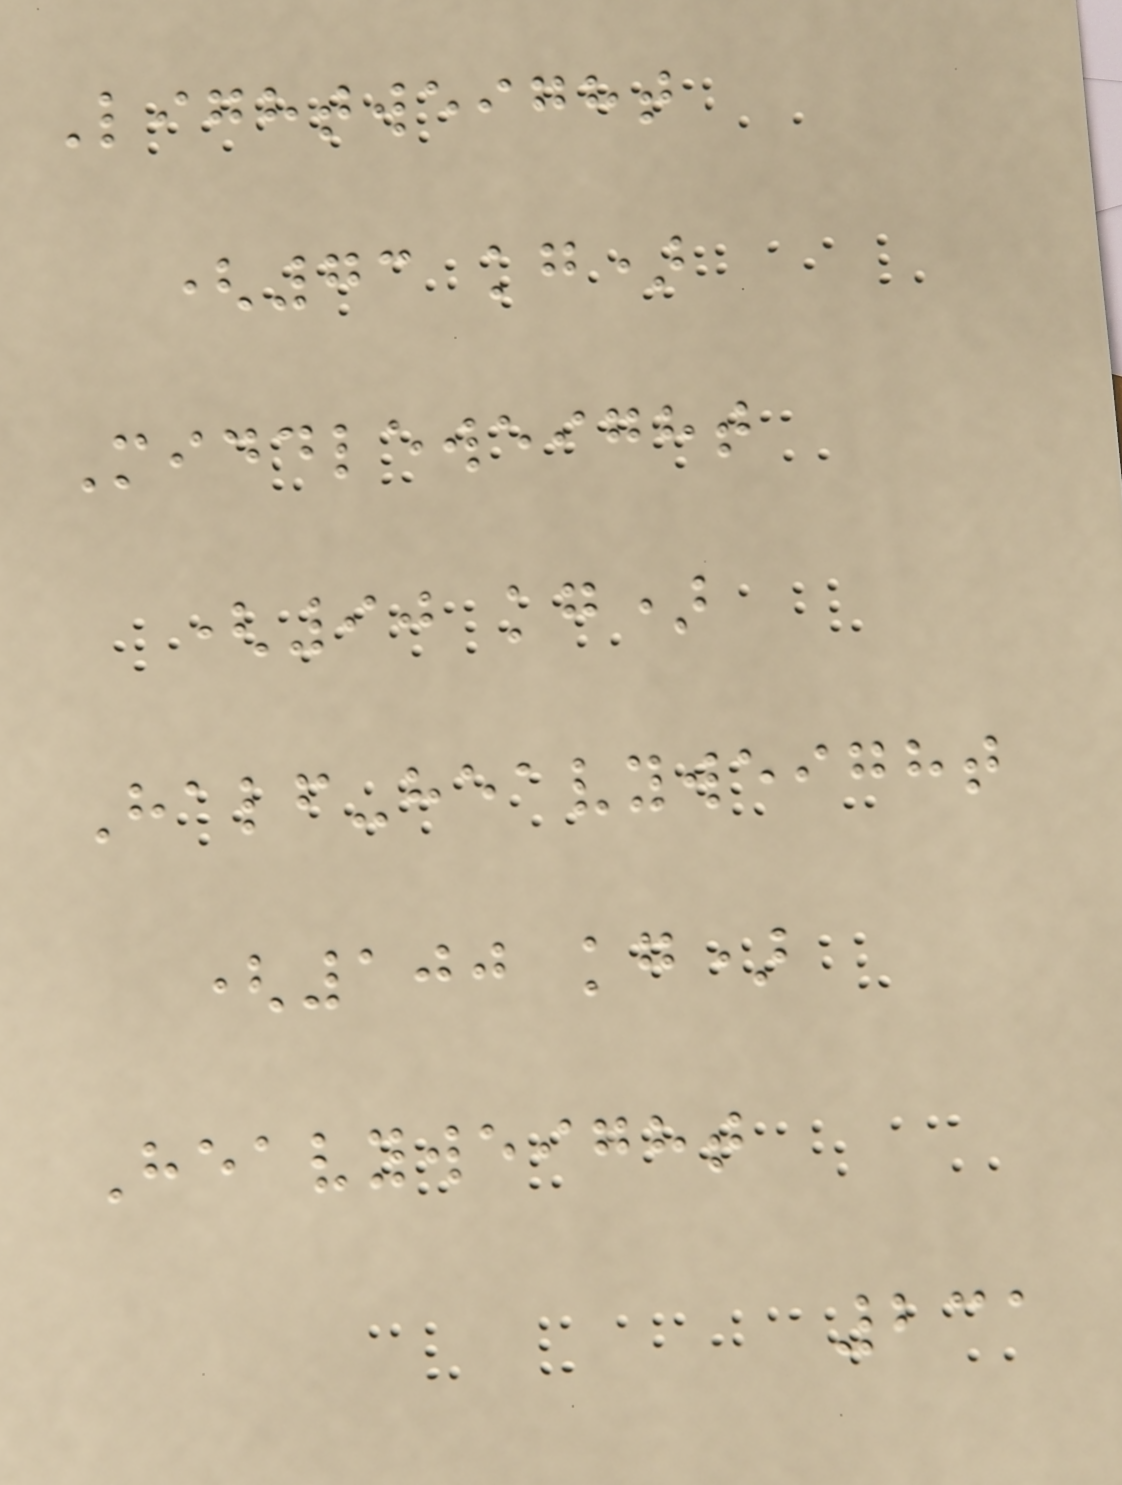Lightweight
(73 kg)
Middleweight
(90 kg)
Half-heavyweight
(100 kg)
Heavyweight
231
